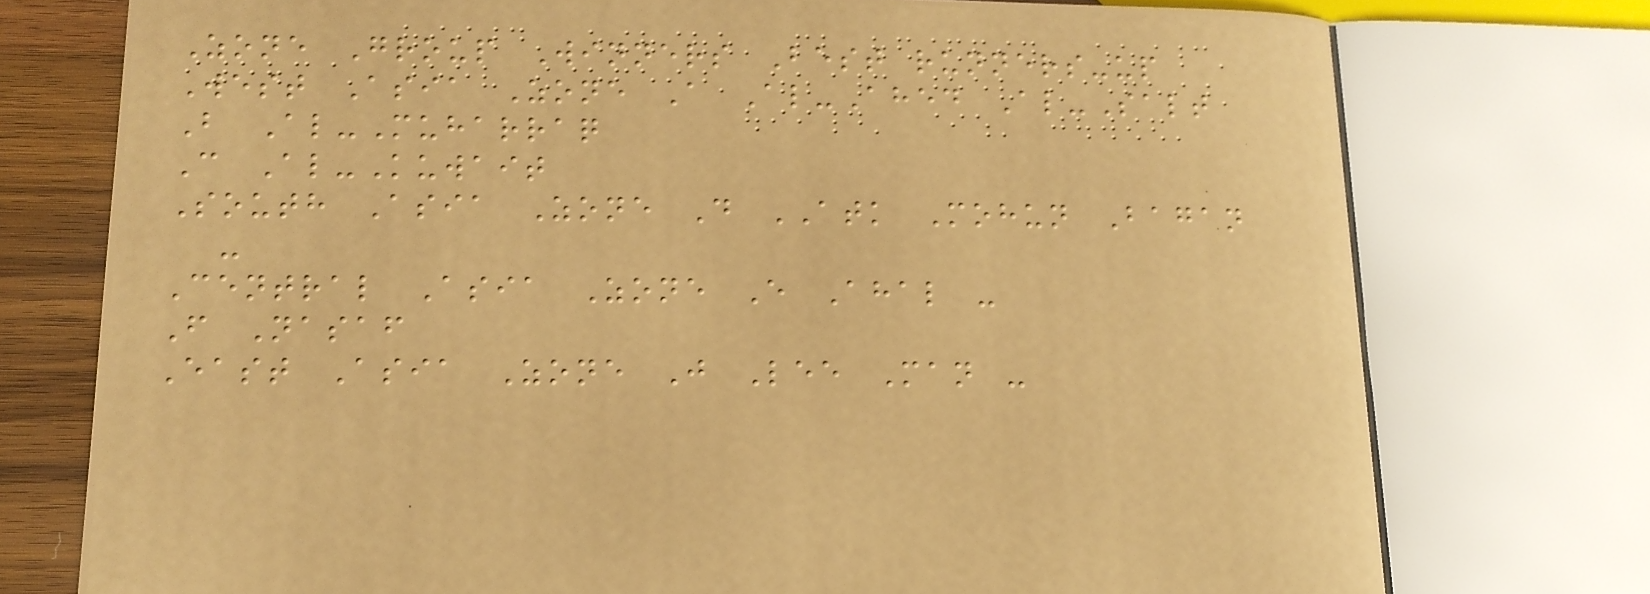Zone Group Winners Best runners-up
West Asia Zone A Al-Ahed Al-Salt
B Al-Muharraq
C Al-Kuwait
South Asia Zone D ATK Mohun Bagan
-
Central Asia Zone E Ahal -
F Nasaf
East Asia Zone J Lee Man -
